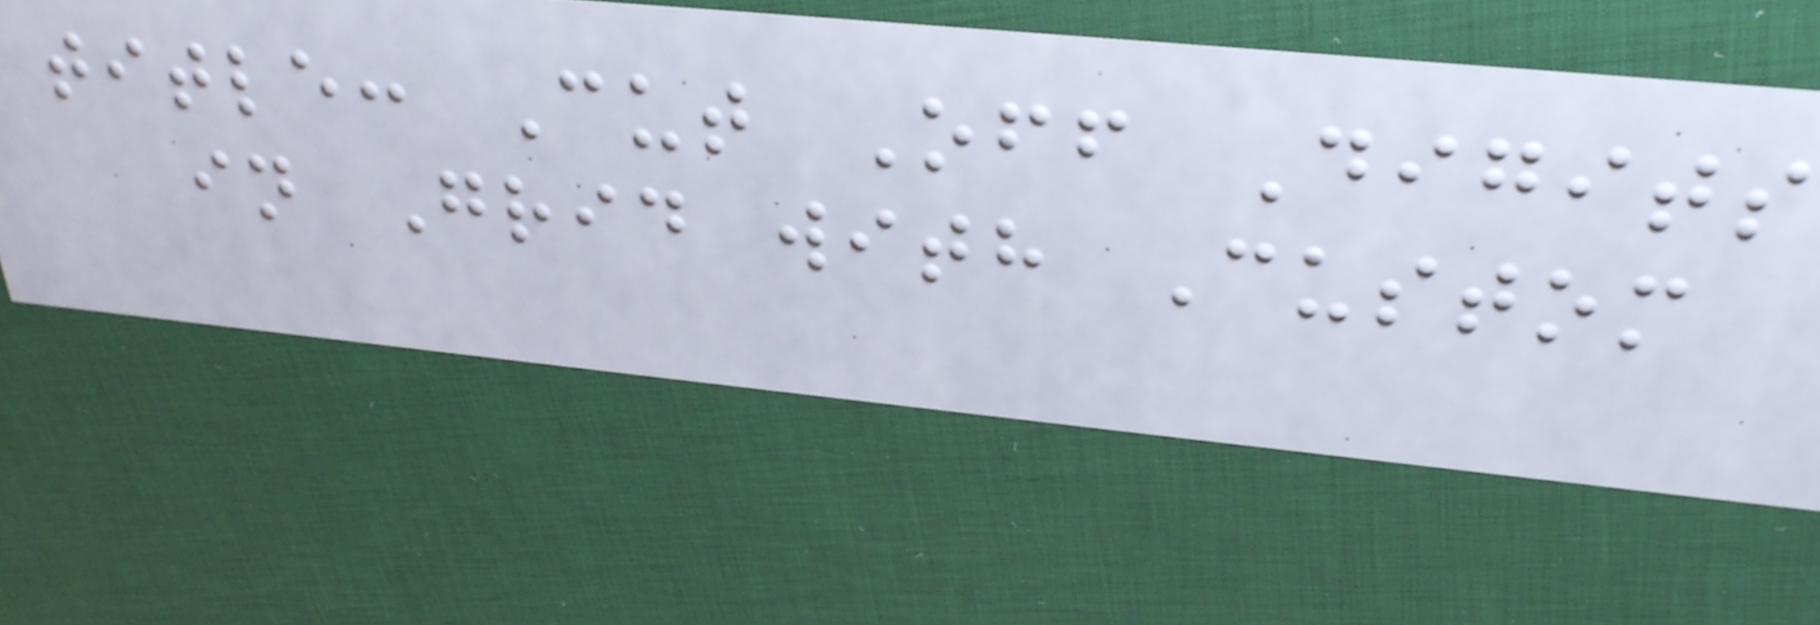title: Cut Off Digits
in Grid with Custom
